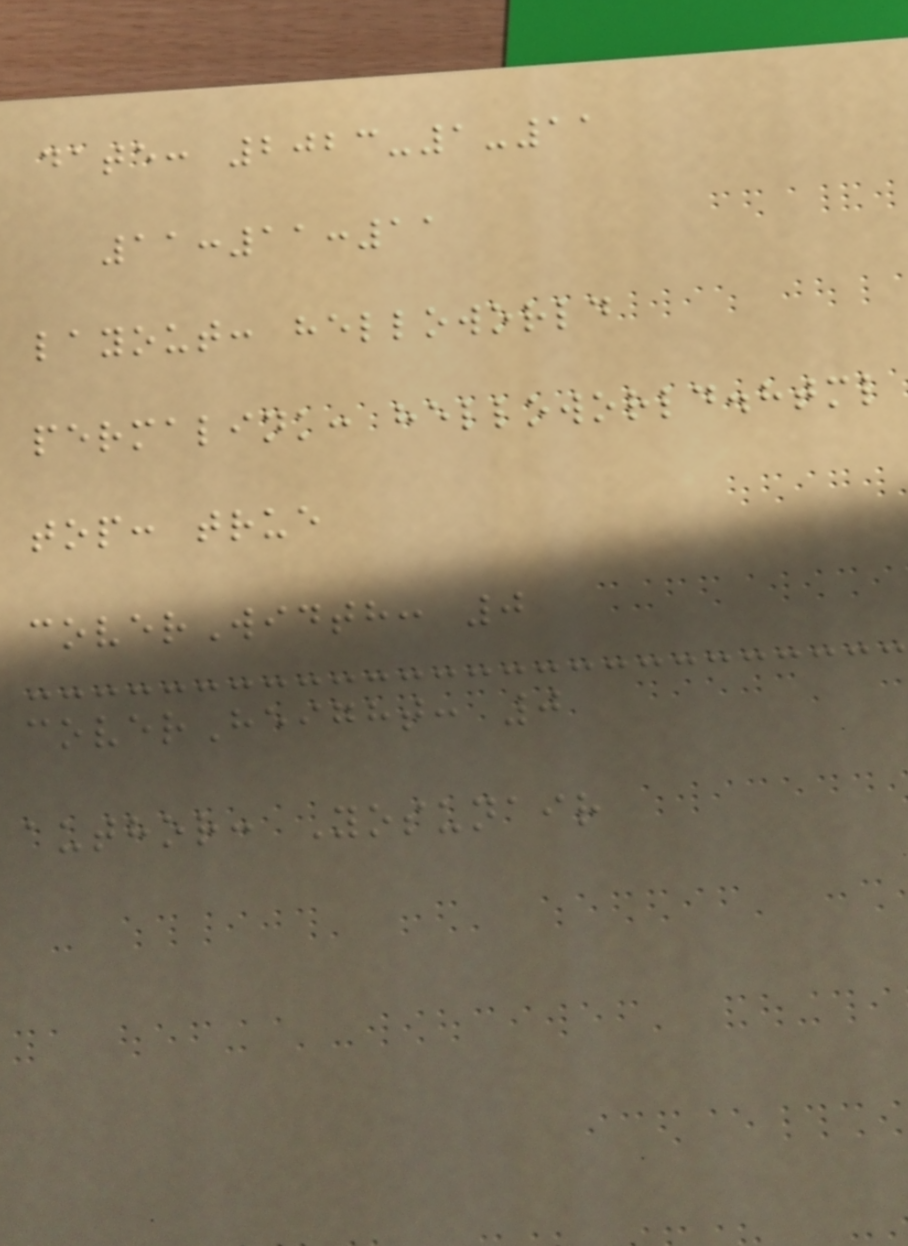date: 2023-1-11
11:11:11
layout: helloworld
permalink: helloworld.html
top: true
coverWidth: 0
coverHeight: 0
author: Yosunair
